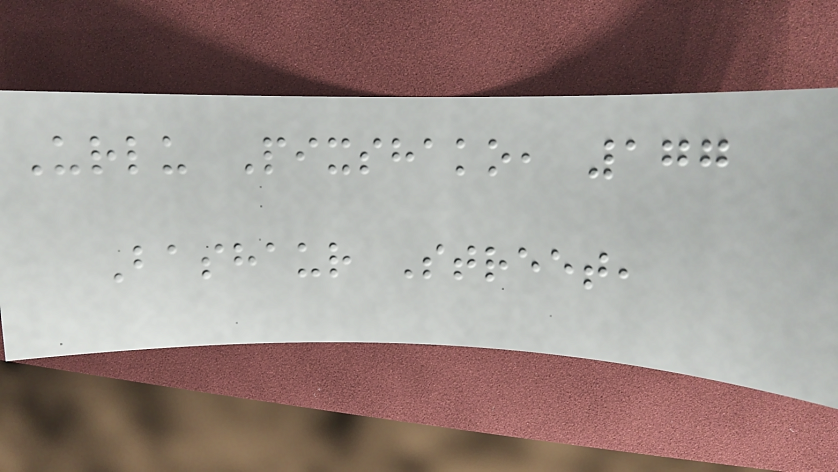Urlu Pixshako, 177
Bashaur Street,
